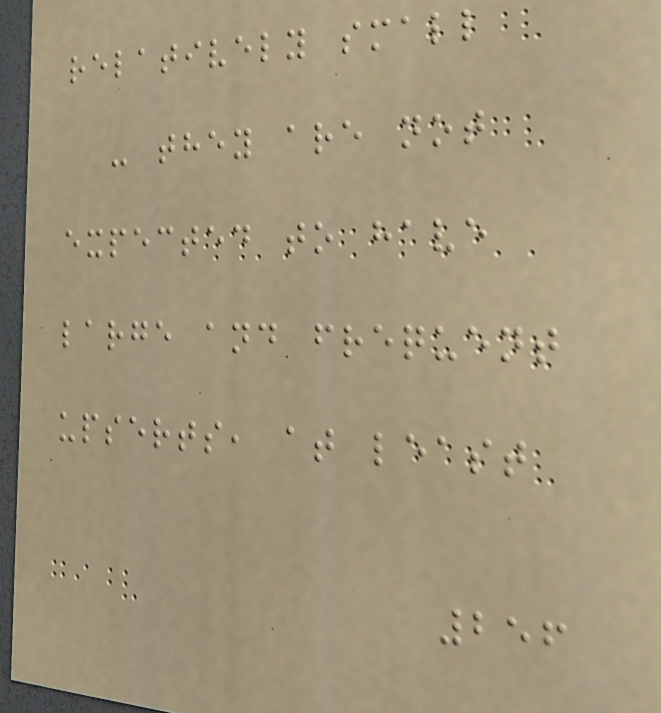relatively small
- they are not
expected to have
large and frequent
upserts, at least
256
